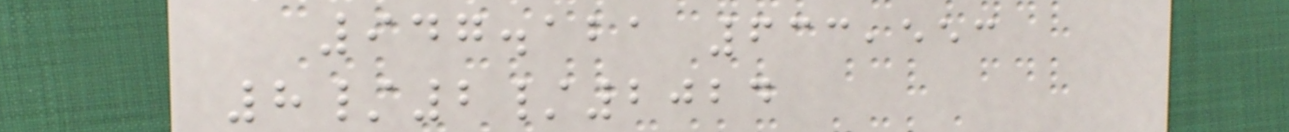947.121 633,553
8/2/2024
